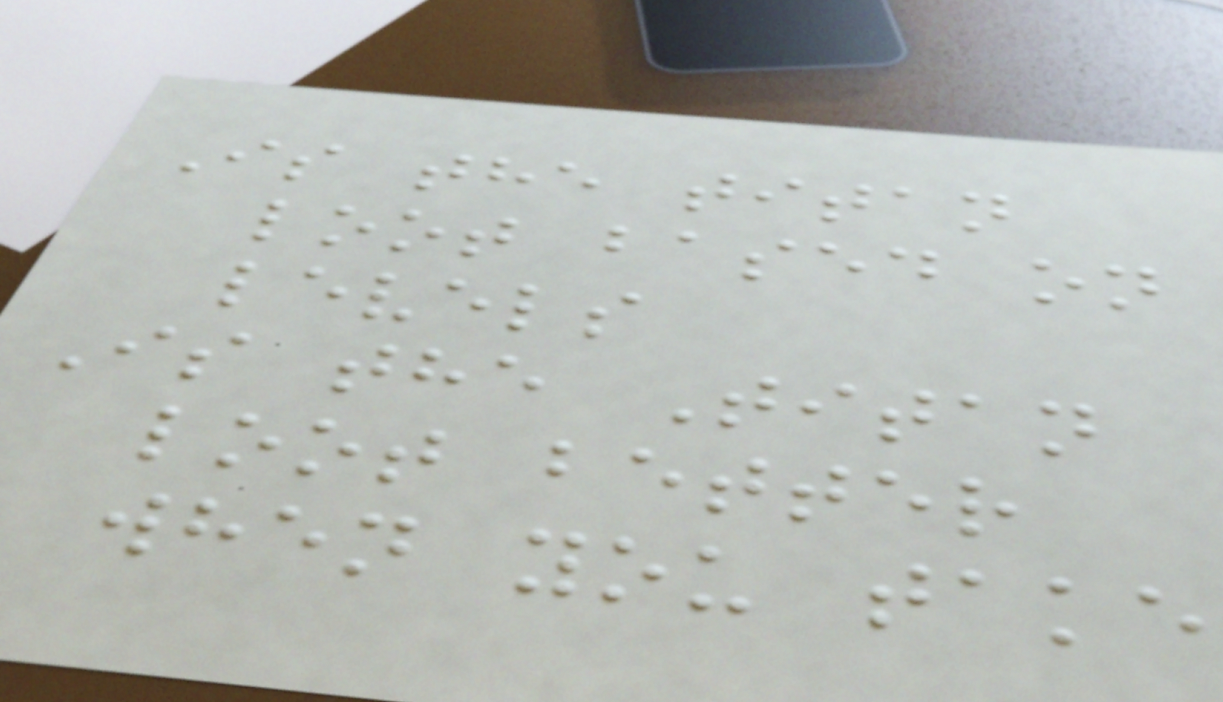Is the titan
loot based on
levels
Is the Titan
loot better
when you take
